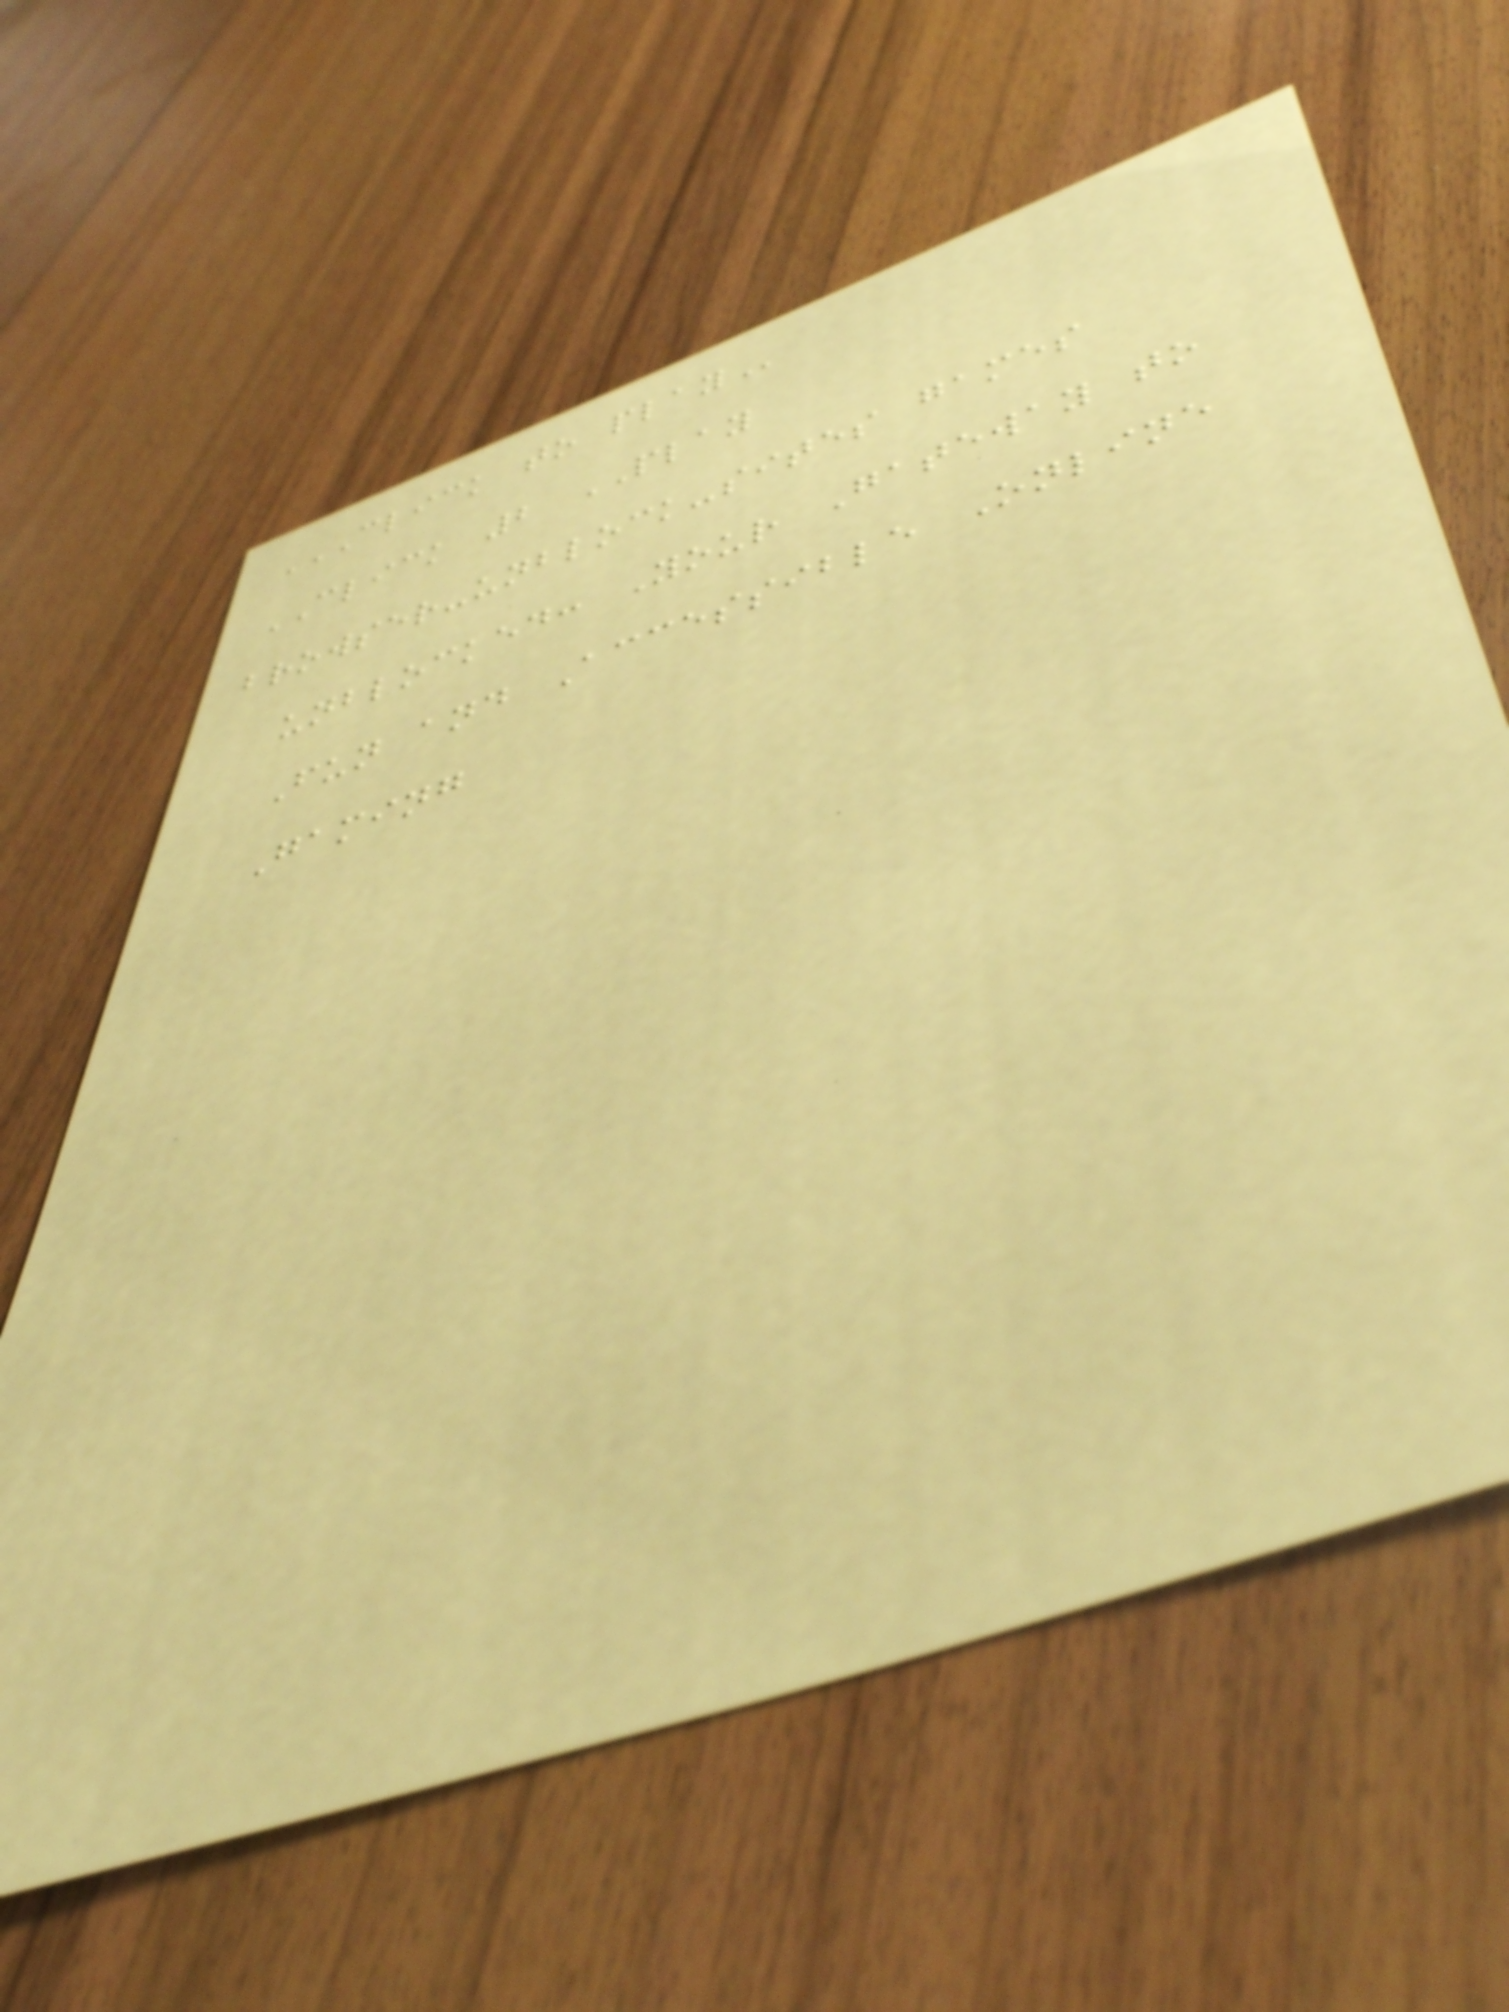CLICK TO PLAY
CLICK 2 PLAY
browser-unblock-sites games
unblocked: Your Gateway to
Fun and Accessible Online
Gaming
